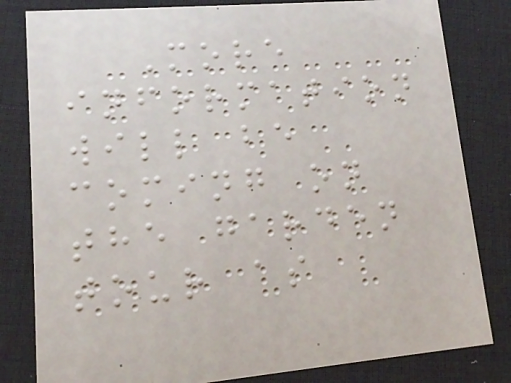More
information
will be
coming on
the garden
tour as
